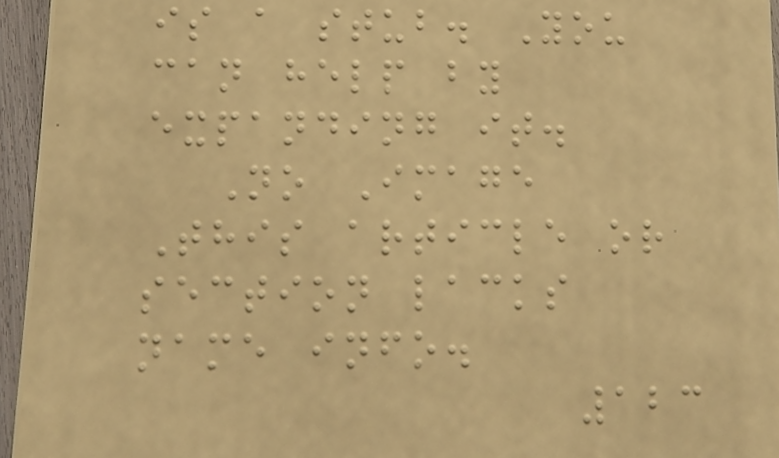is a stub. You
can help by
expanding it.
No Image
This article or
section lacks
name info.
123
